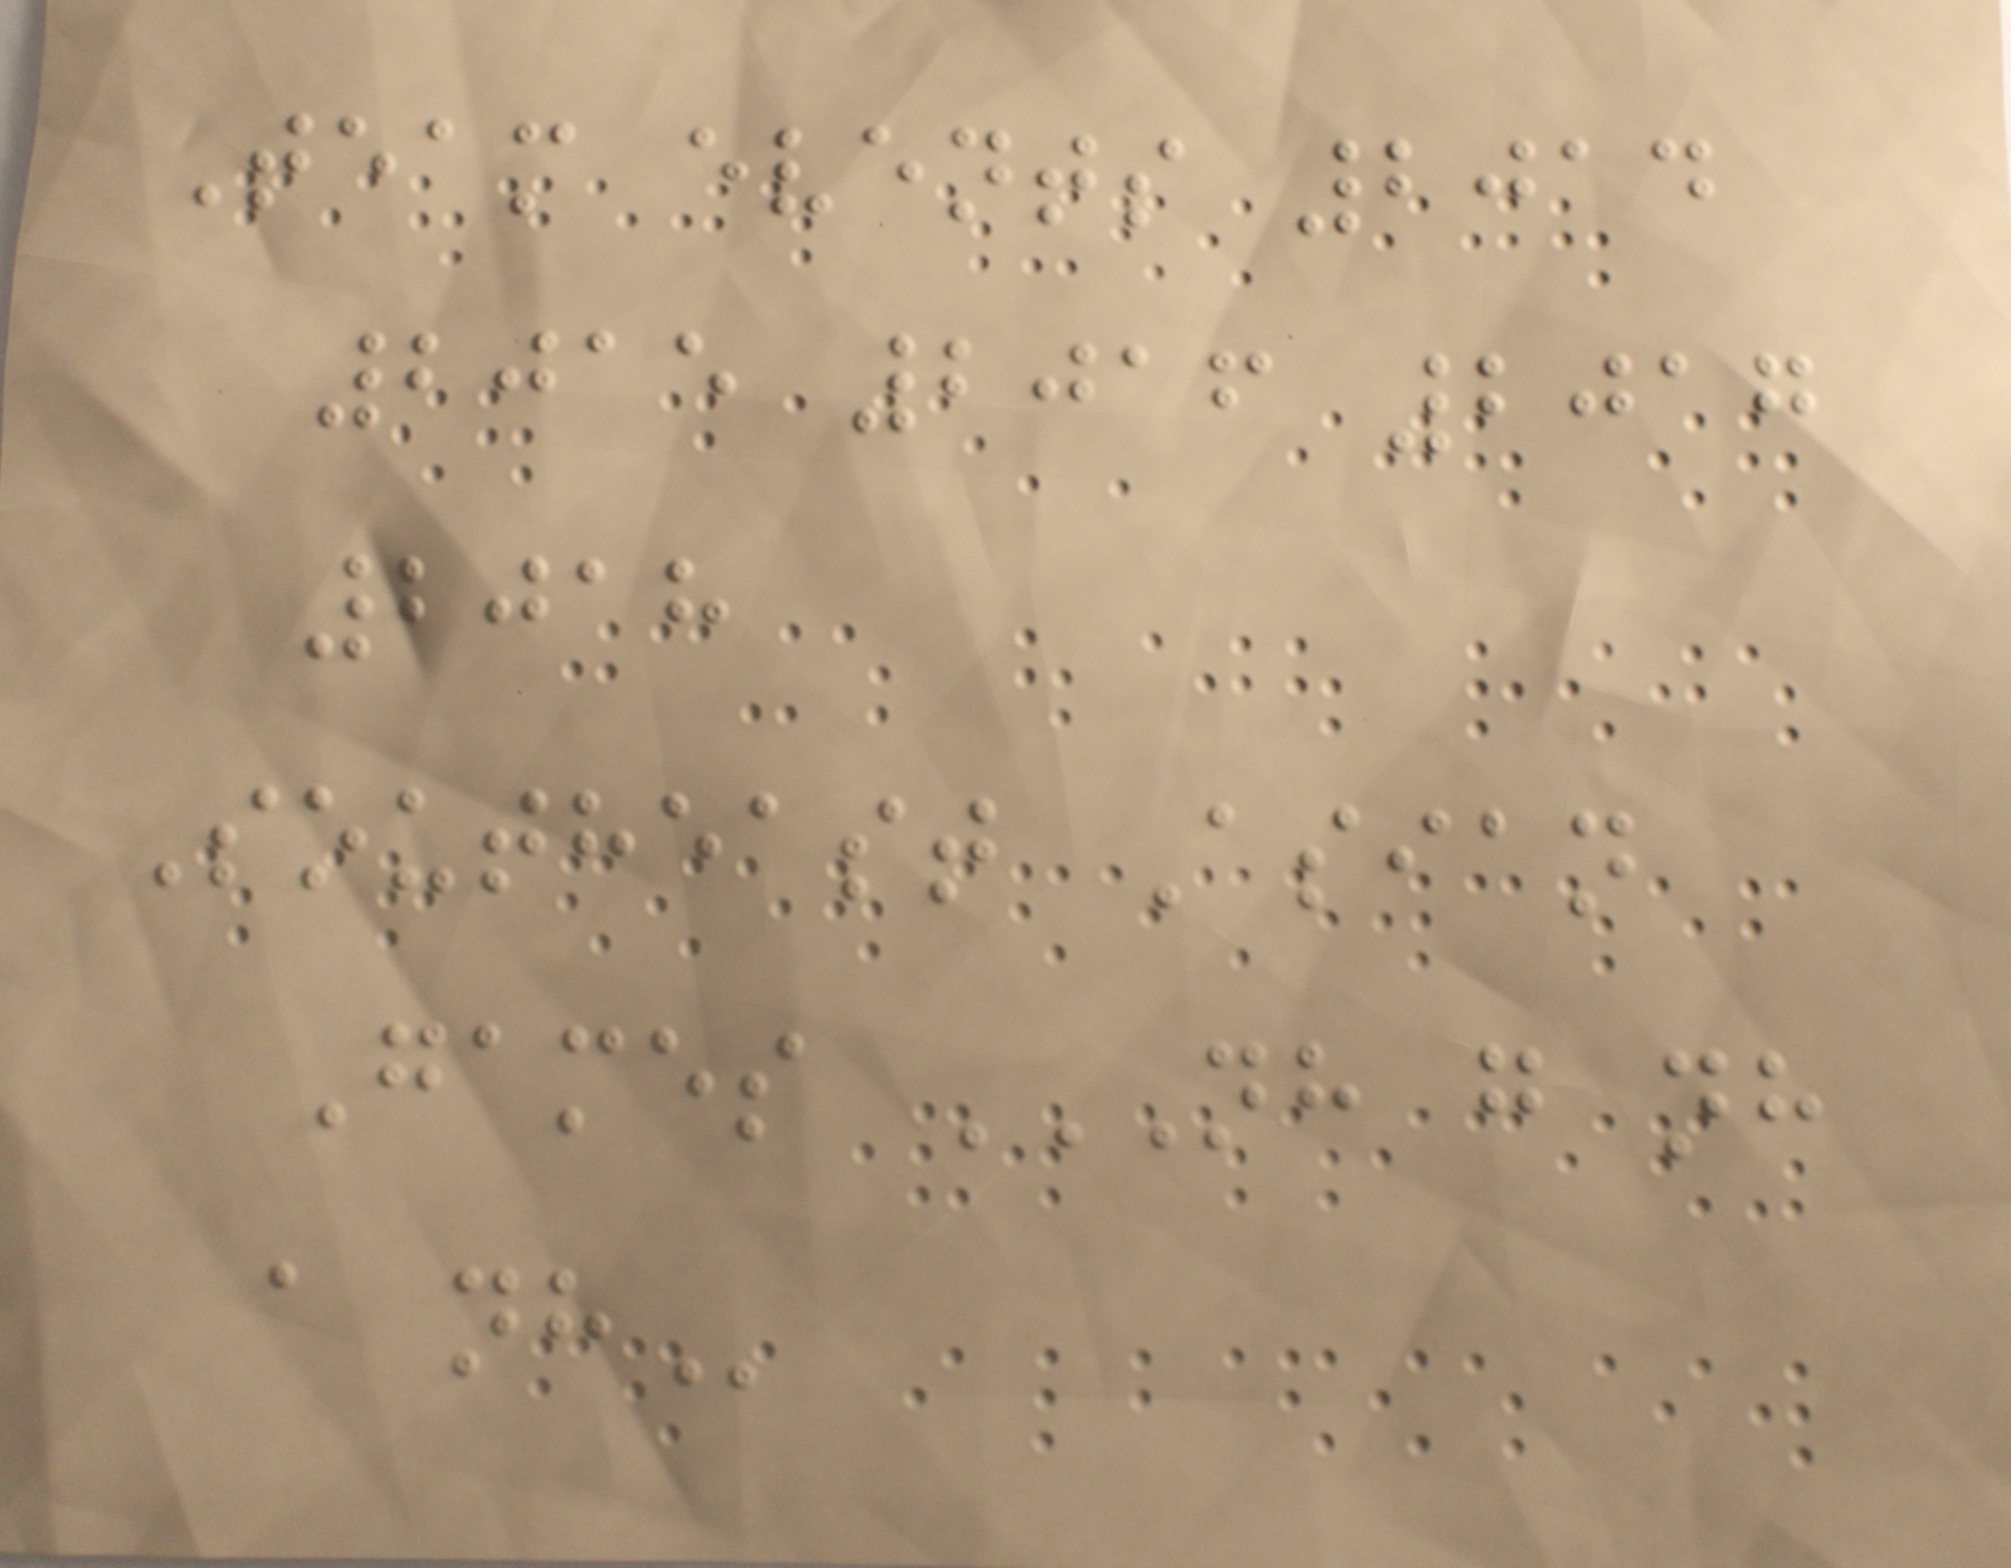Team events 2014
2015 2016 2017
2018
Southeast Asian
Games NH G NH
A NH
